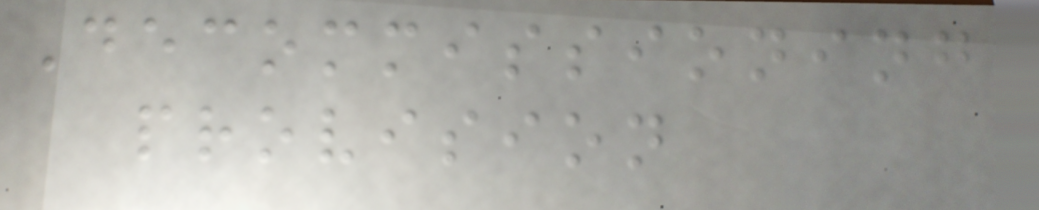Decommissioning
provision
